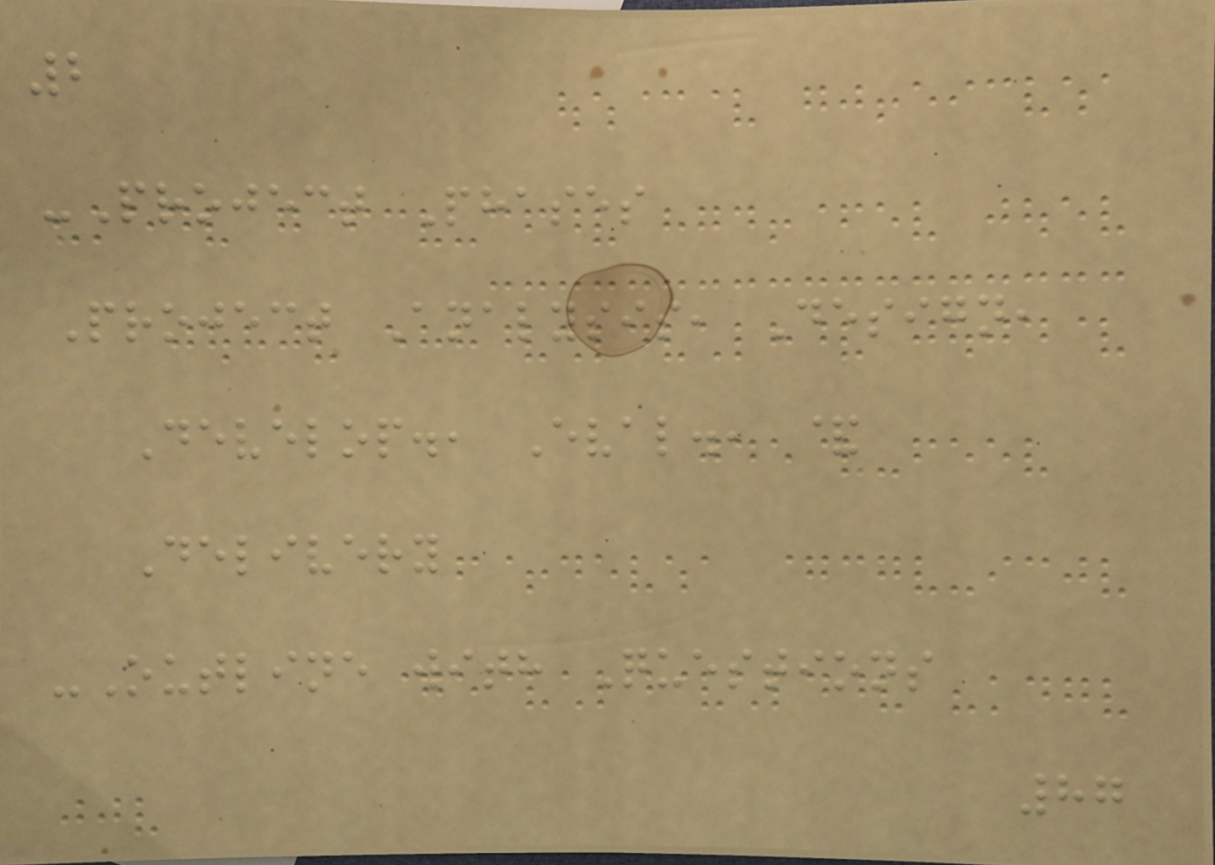2
-Project Phases
Project Analysis, Design,
Develop., Eval., &
Delivery
-Outline with Questions
87
